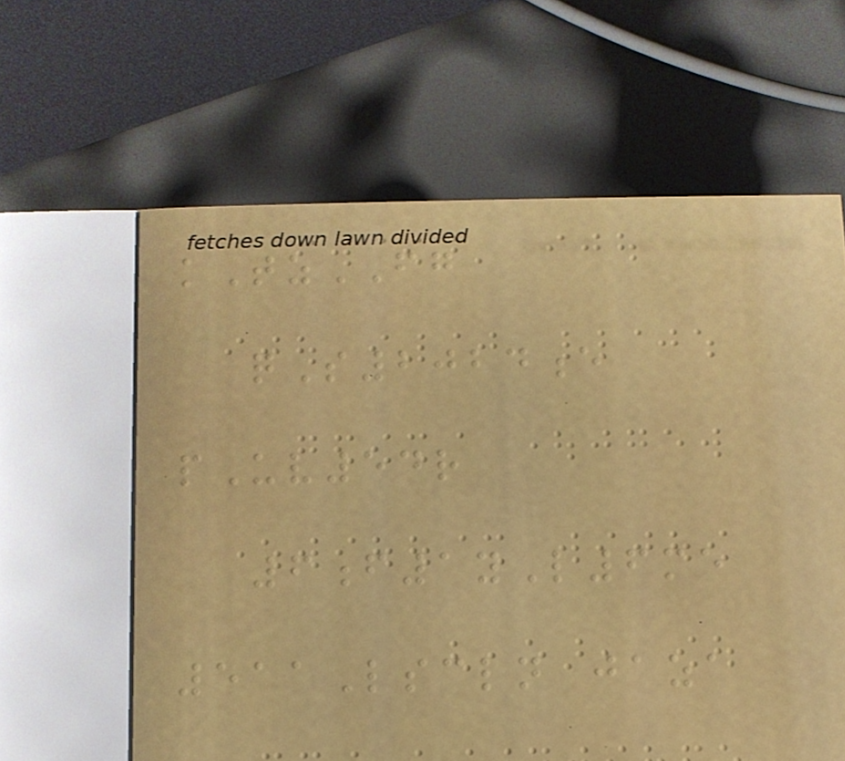kTzFG
qS2024e
pUv54r
6f1yL6me
511Lscln jaza
